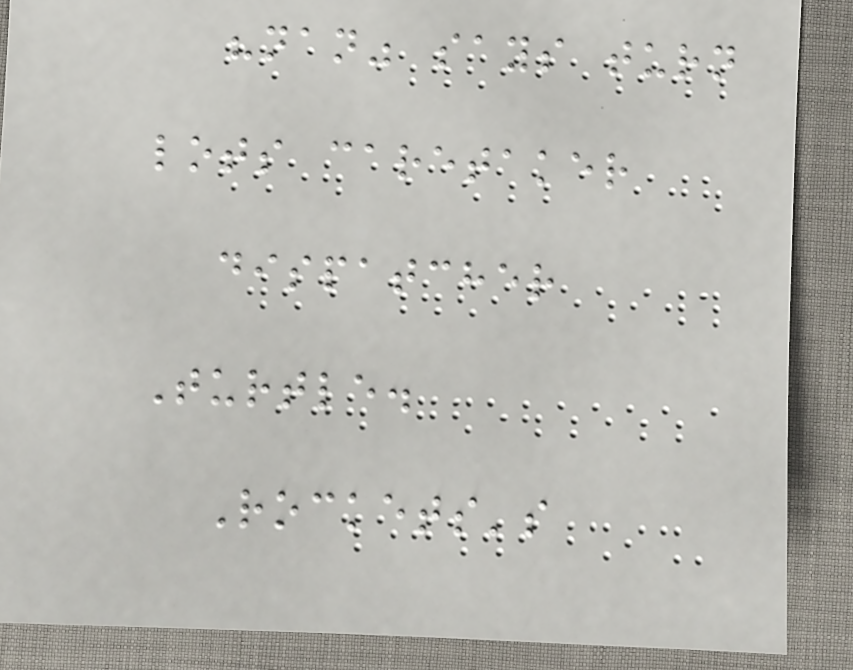"nan" says turn
lots caretaker
dispatcher
Turtle.
Rockets's
